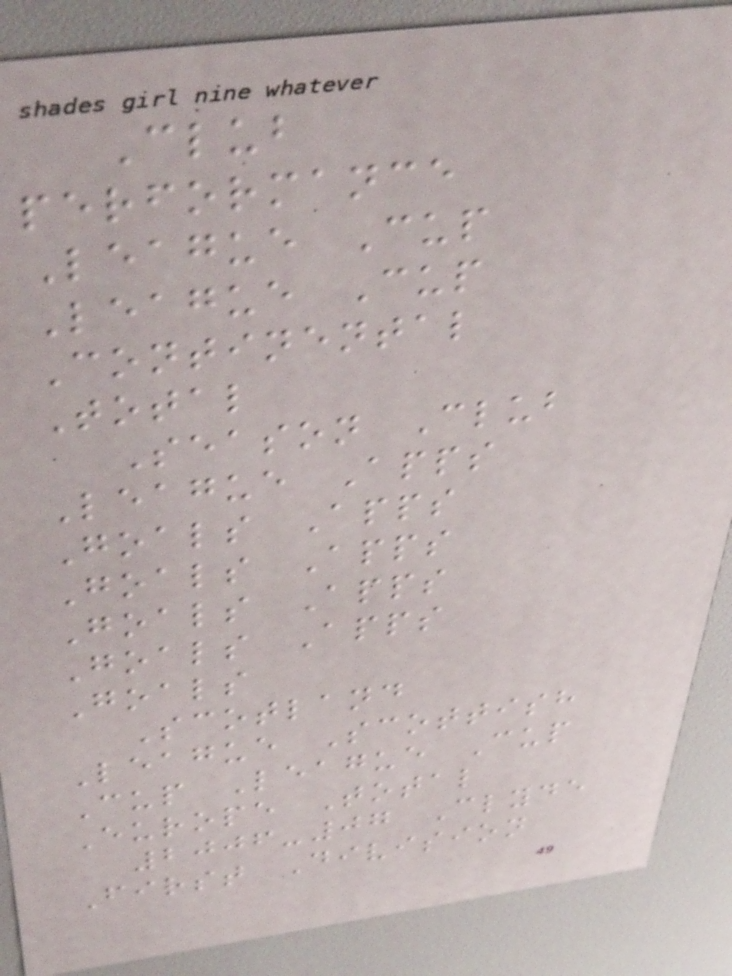Club
performance
League Cup
League Cup
Continental
Total
Season Club
League Apps
Goals Apps
Goals Apps
Goals Apps
Goals Apps
Goals
Scotland
League Scottish
Cup League Cup
Europe Total
2006-07 Clyde
First Division
